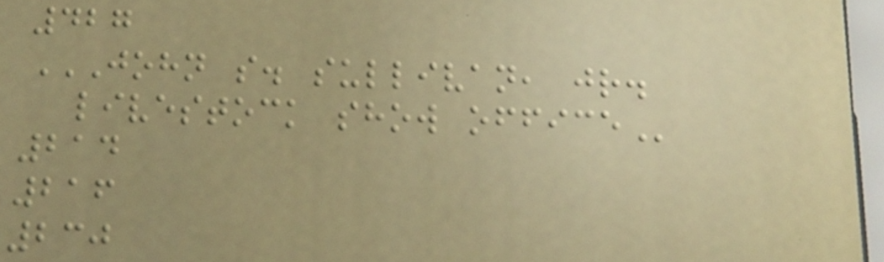427
JOHN S. SULLIVAN, JR.
LIVESTOCK SHOW OFFICE
214
216
230
